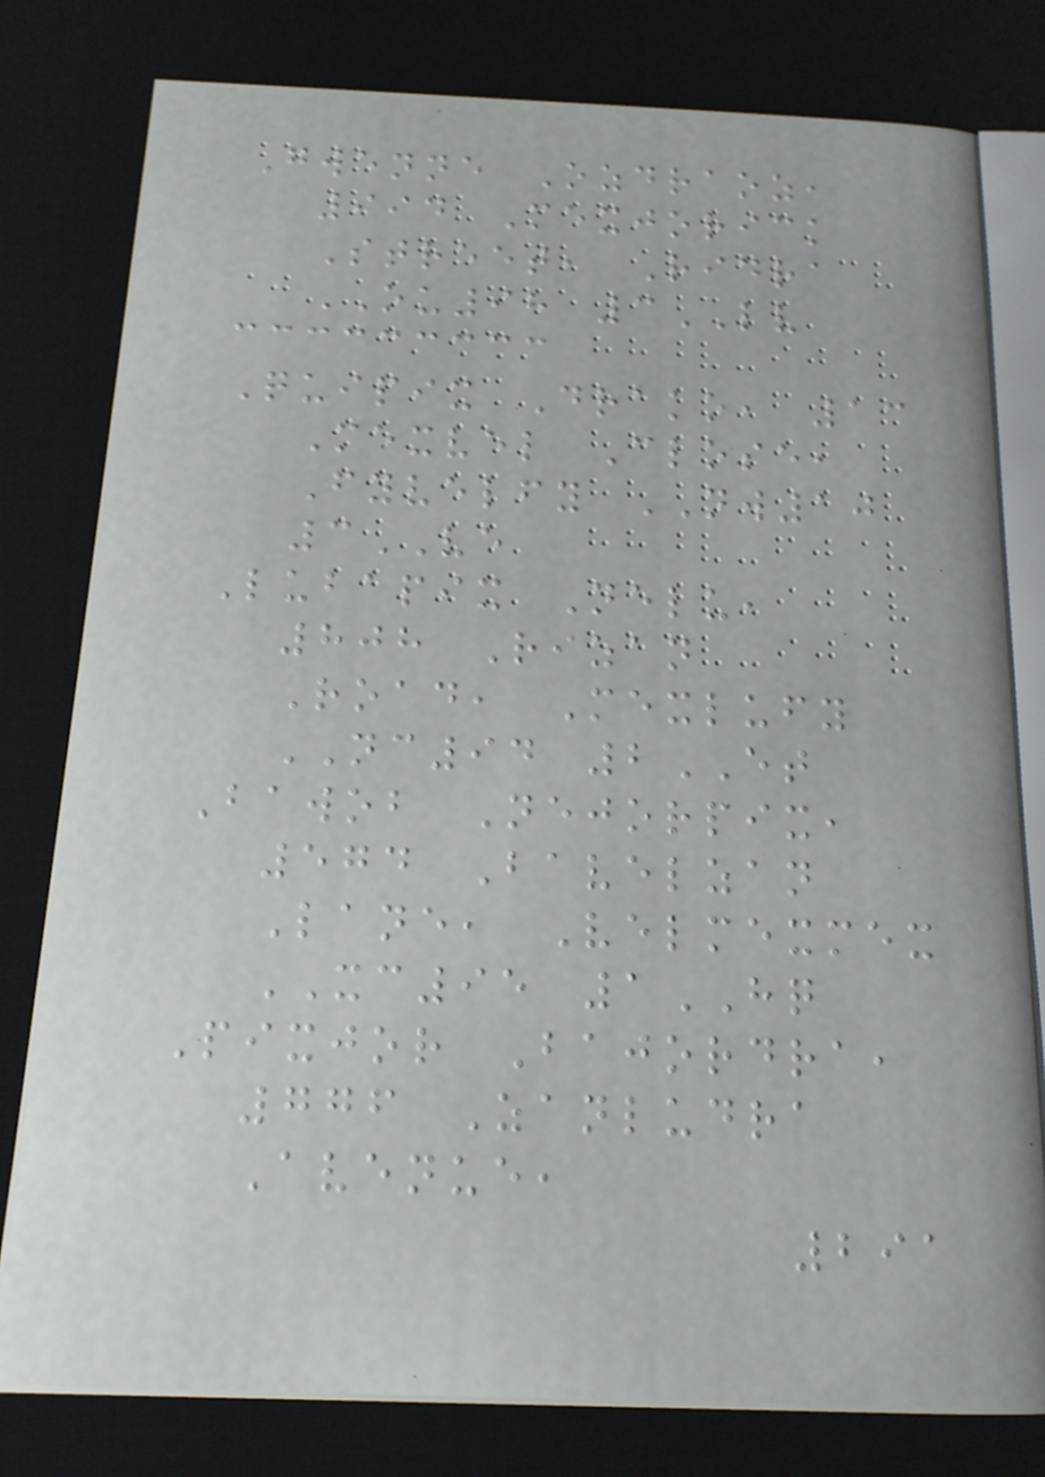Gwenne Ozdraoz,
994 Mexjorick
Street, Ridra
OU98 3LV
Quipix Drako, 13
Mexvel Close,
Fyvelfy NW10
3VE
Lubapix Nelu,
808 Rizan
Road, Mexlufy
NC94 2ET
Bawob Nejorpix,
574 Bavelzan
Lane, Velmexmex
XC95 1HQ
Pixjor Bajordra,
776 Zanludra
Avenue,
291
